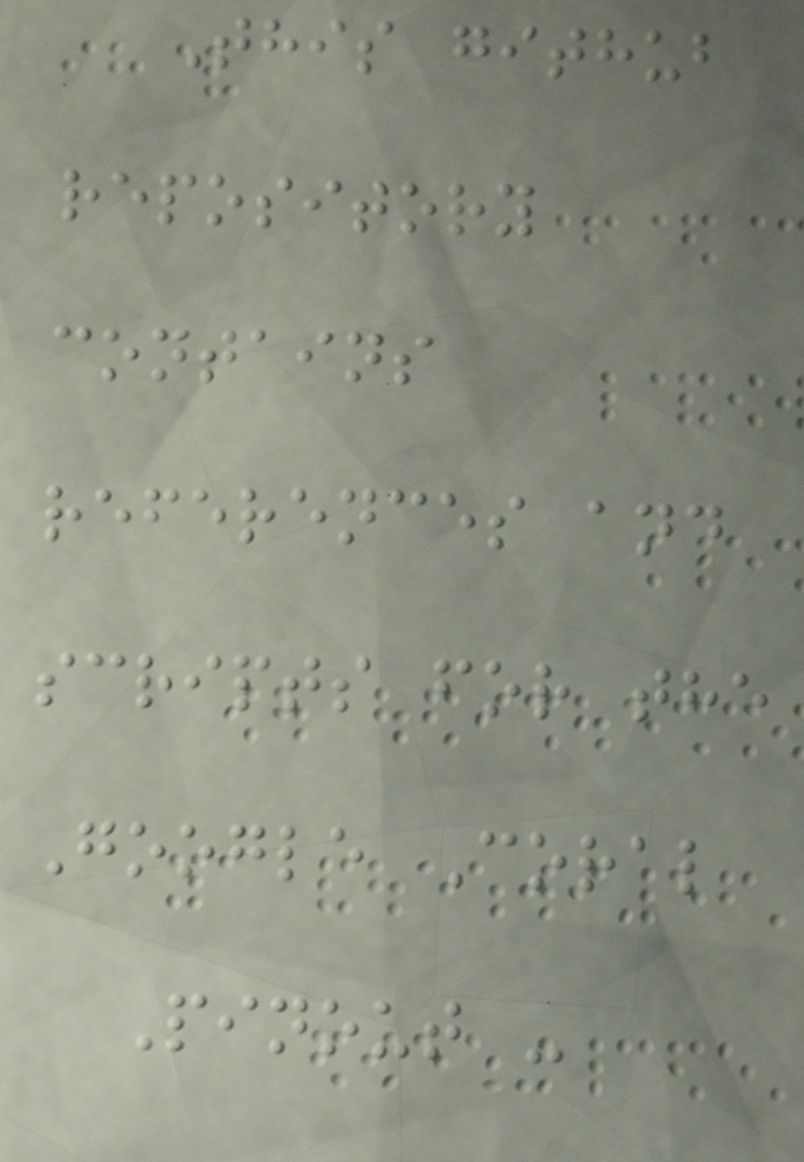This github
repository
contains
references and
scripts for the
Google Coral
Pinout -
